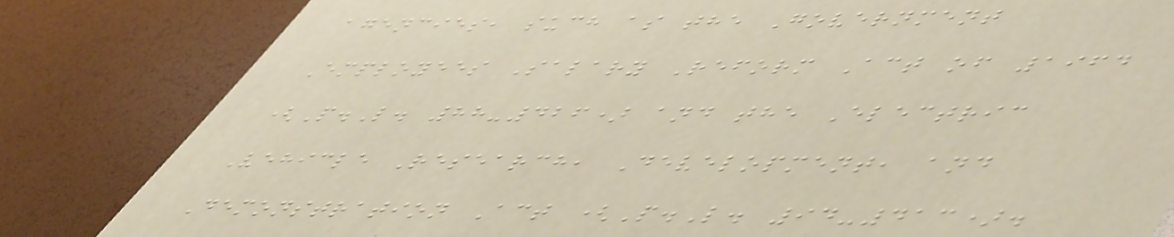agencies, such as the Government
Employees Salary Reform Act of 1964
(P.L. 88-426) and the Electric
Vehicle Research, Development, and
Demonstration Act (P.L. 94-413).
